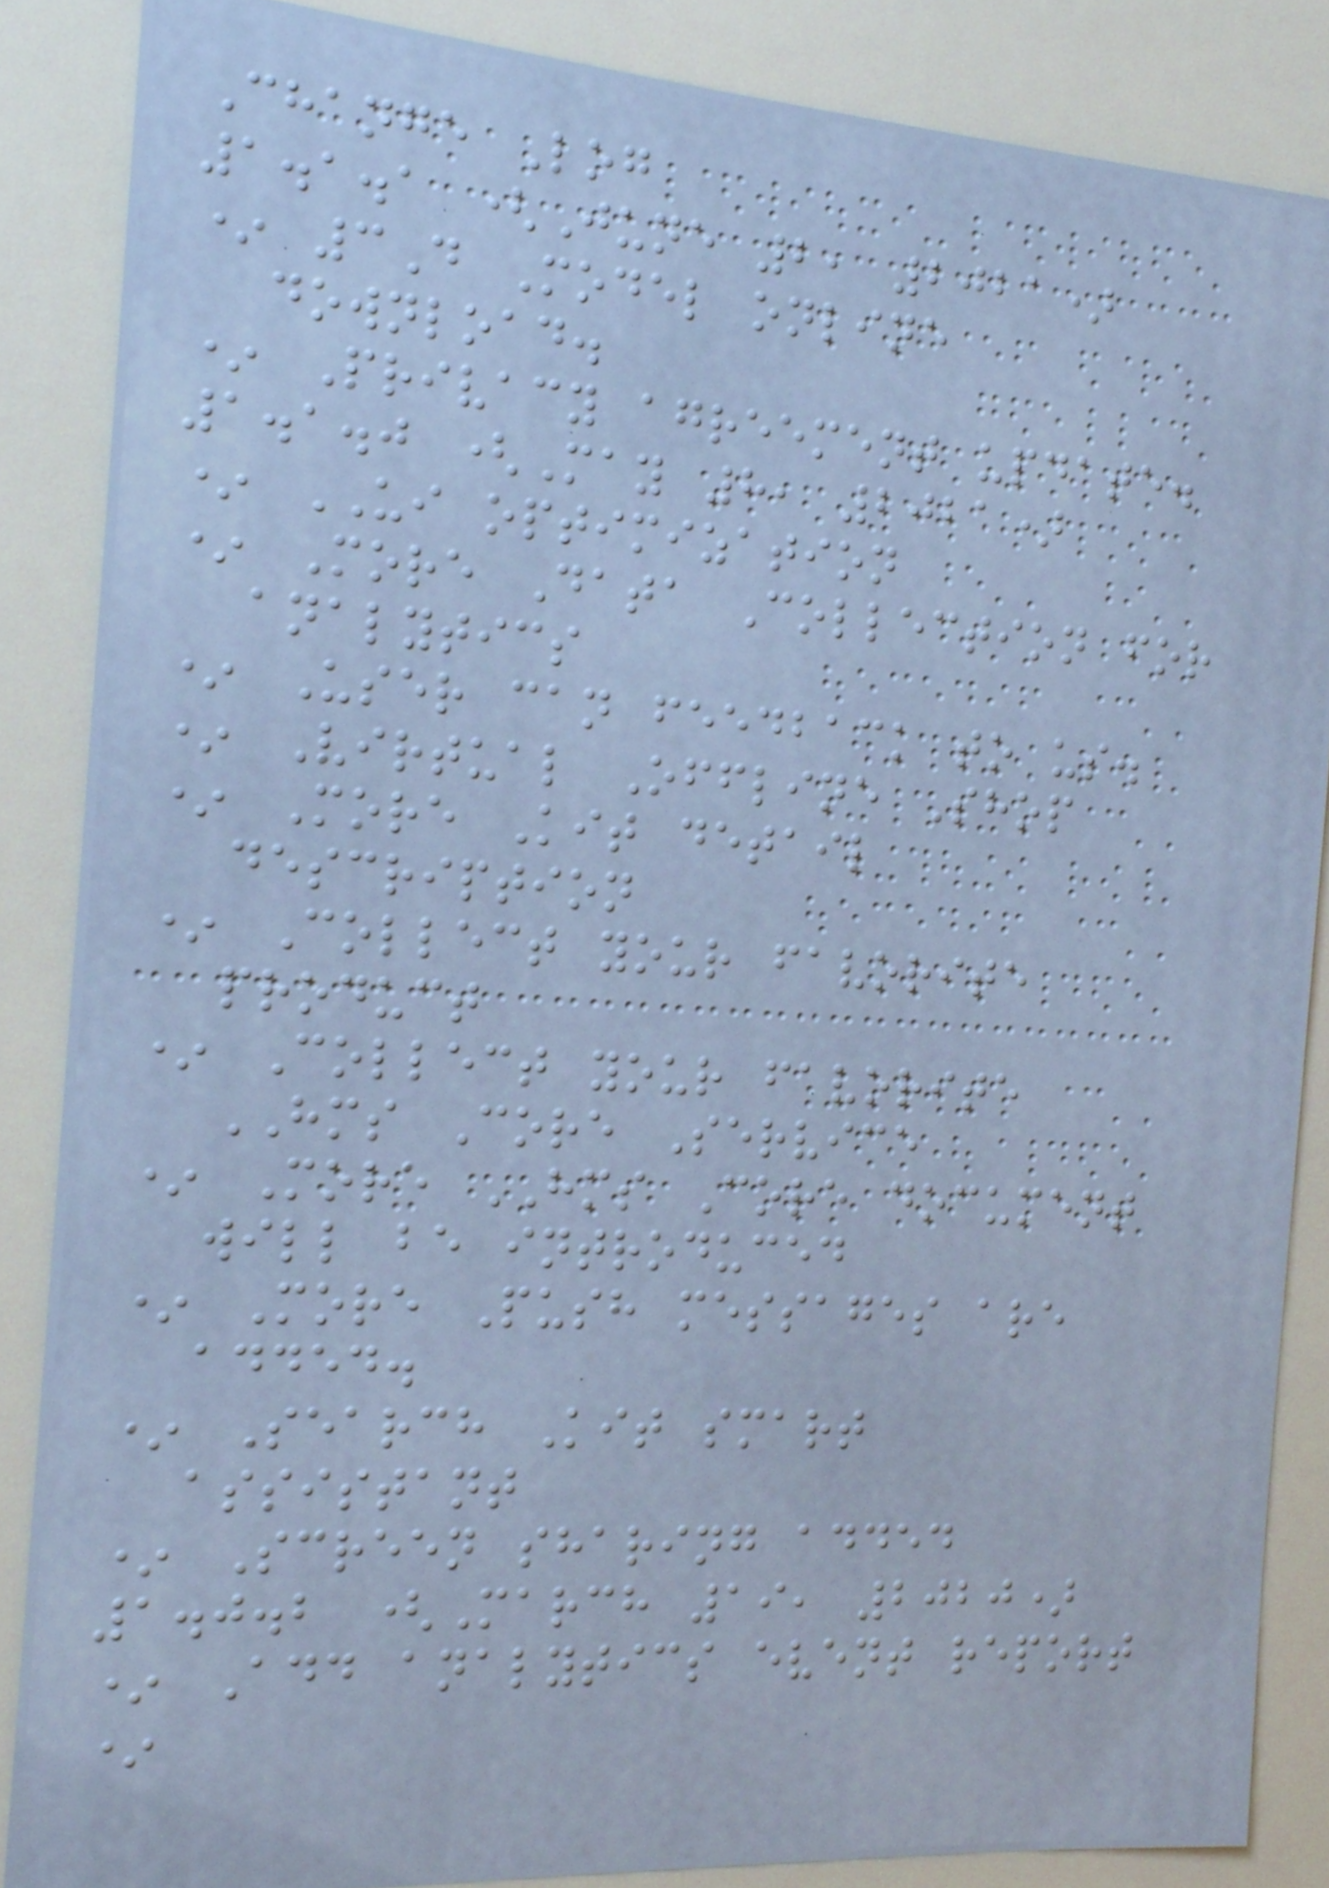Change Log
1.1.1 (June 2, 2021)
* 3D Model online
download.
* Privacy agreement update.
1.1.0 (May 8, 2021)
* UI optimization
* More Data Collection for
analytics
* User can feedback to us.
* Virtual Offline Shop
* More Kit detail
description
* Collect your favorite
product
* Collect your favorite
HMS Core Service
* More HMS Core document
will be introduced
* More Push messages are
added.
* Search Kit smart
assistant
* Screen sharing added
1.0.2 (March 19, 2020)
* Add analytics event report
*
